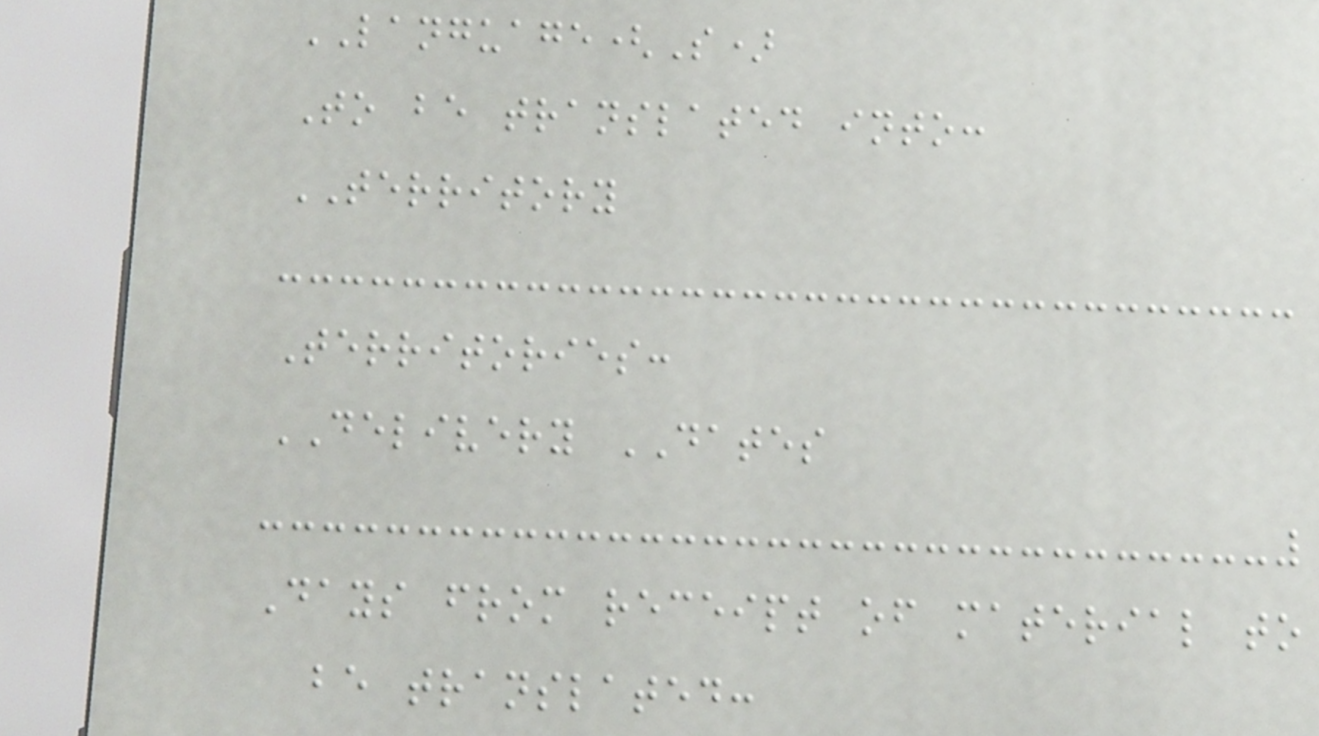LANGUAGE(S)
To be translated into:
TERRITORY
Territories:
DELIVERY DATES
Days from receipt of material to
be translated:
